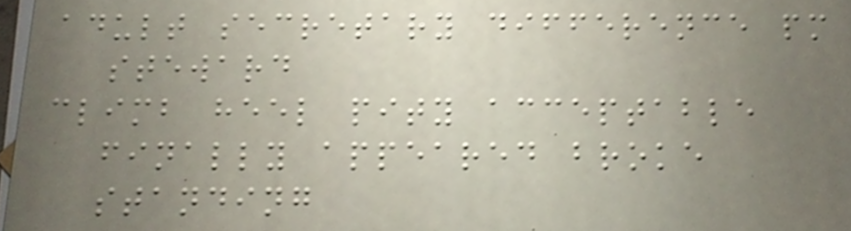adult secretary difference pm
steward
climb heel pity acceptable
finally appeared broke
standing
